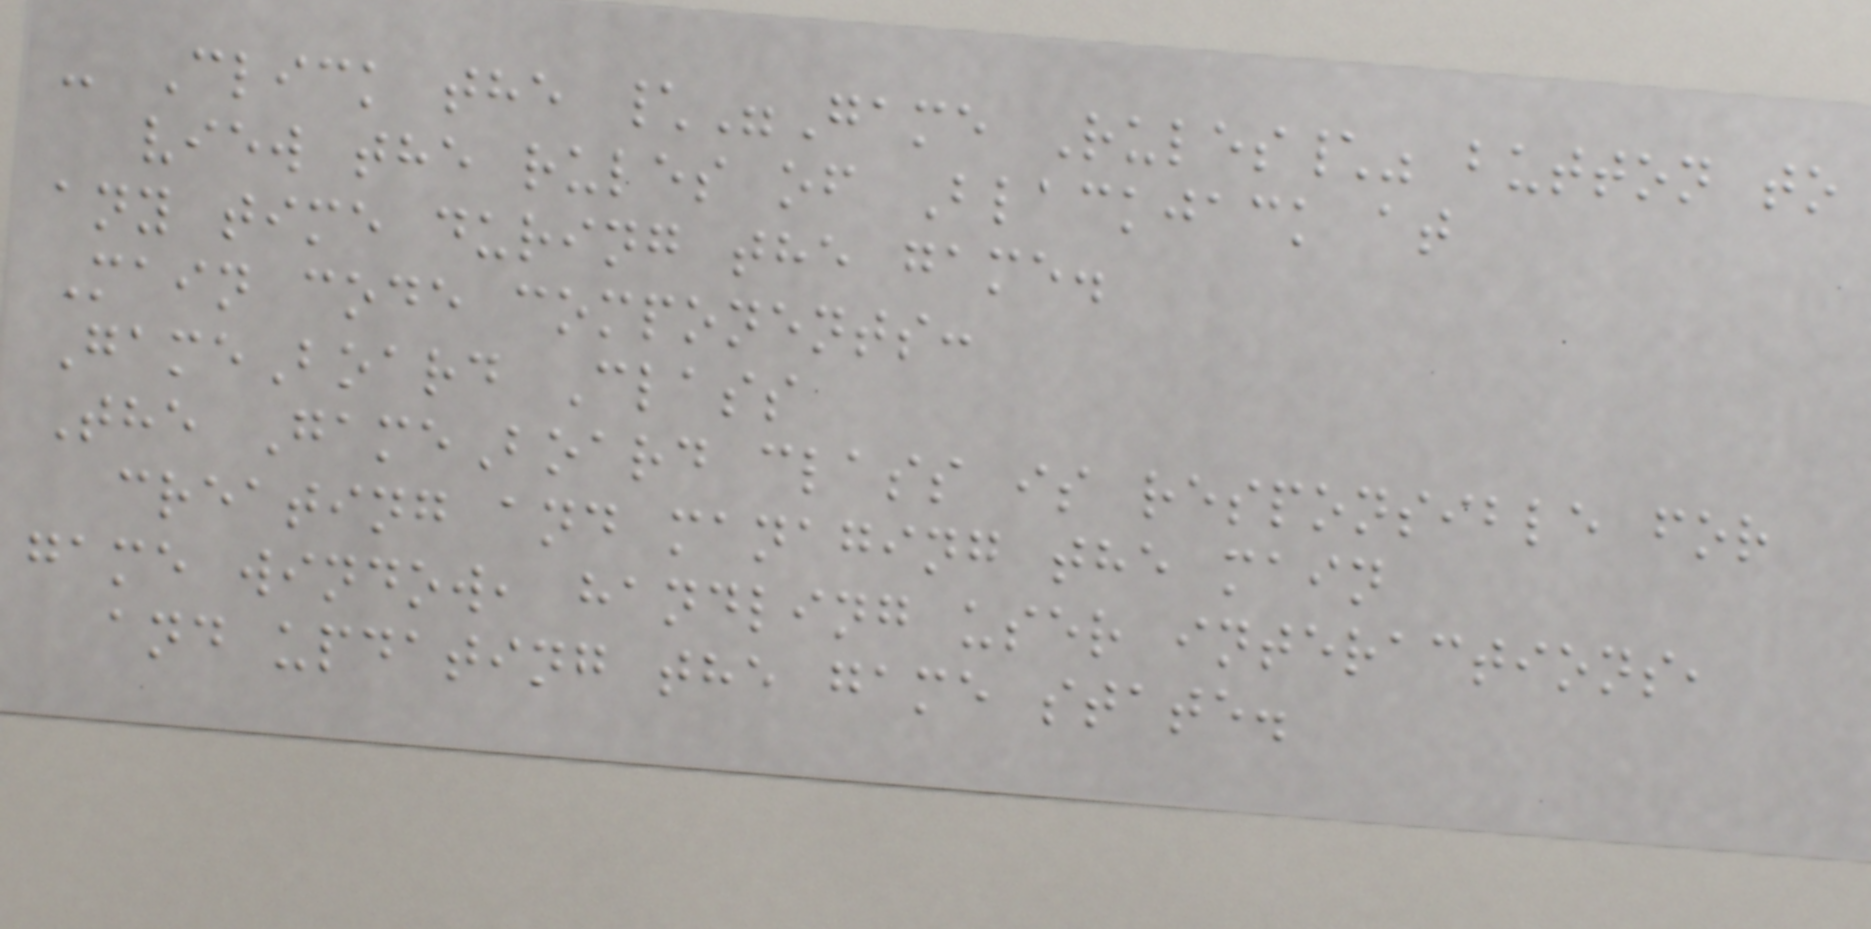- Click the \"Game Rules\" button to
view the rules of Blackjack at
any time during the game.
Main code components:
GameBoard Class
The GameBoard class is responsible for
creating and managing the main
game window, handling user interactions,
and updating the game state.
